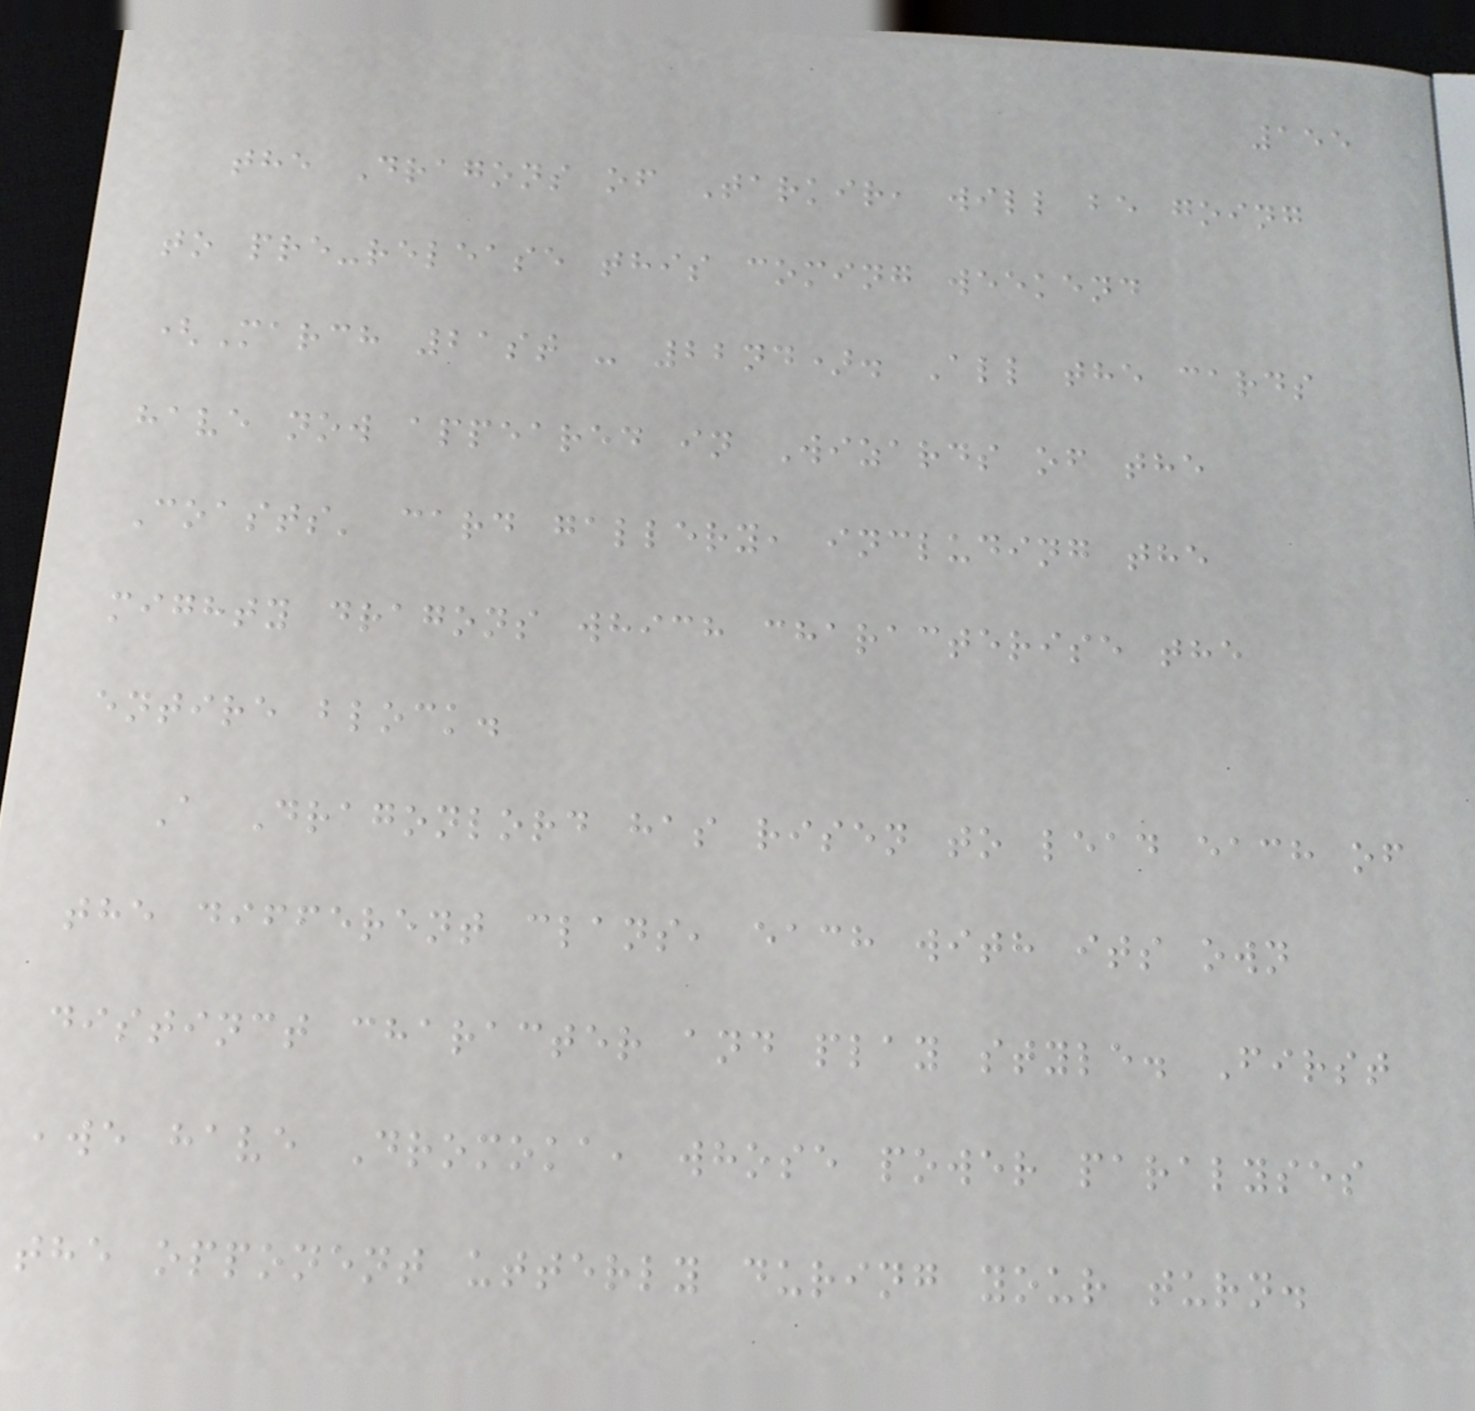155
the Dragons of Tarkir, will be going
to pre-release this coming weekend
(March 21st - 22nd). All the cards
have now appeared in Wizards of the
Coasts' card gallery, including the
mighty dragons which characterise the
entire block.
A Dragonlord has risen to lead each of
the different clans, each with its own
distinct character and play style. First
,we have Dromoka, whose power paralyses
the opponent utterly during your turn.
